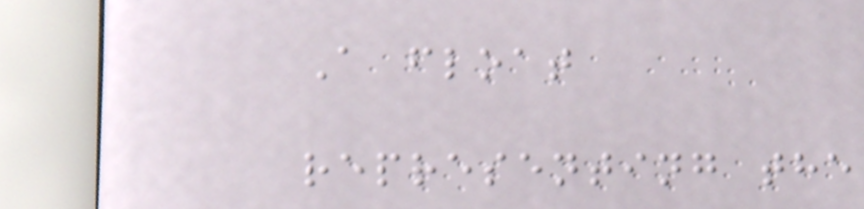A float
representing the
